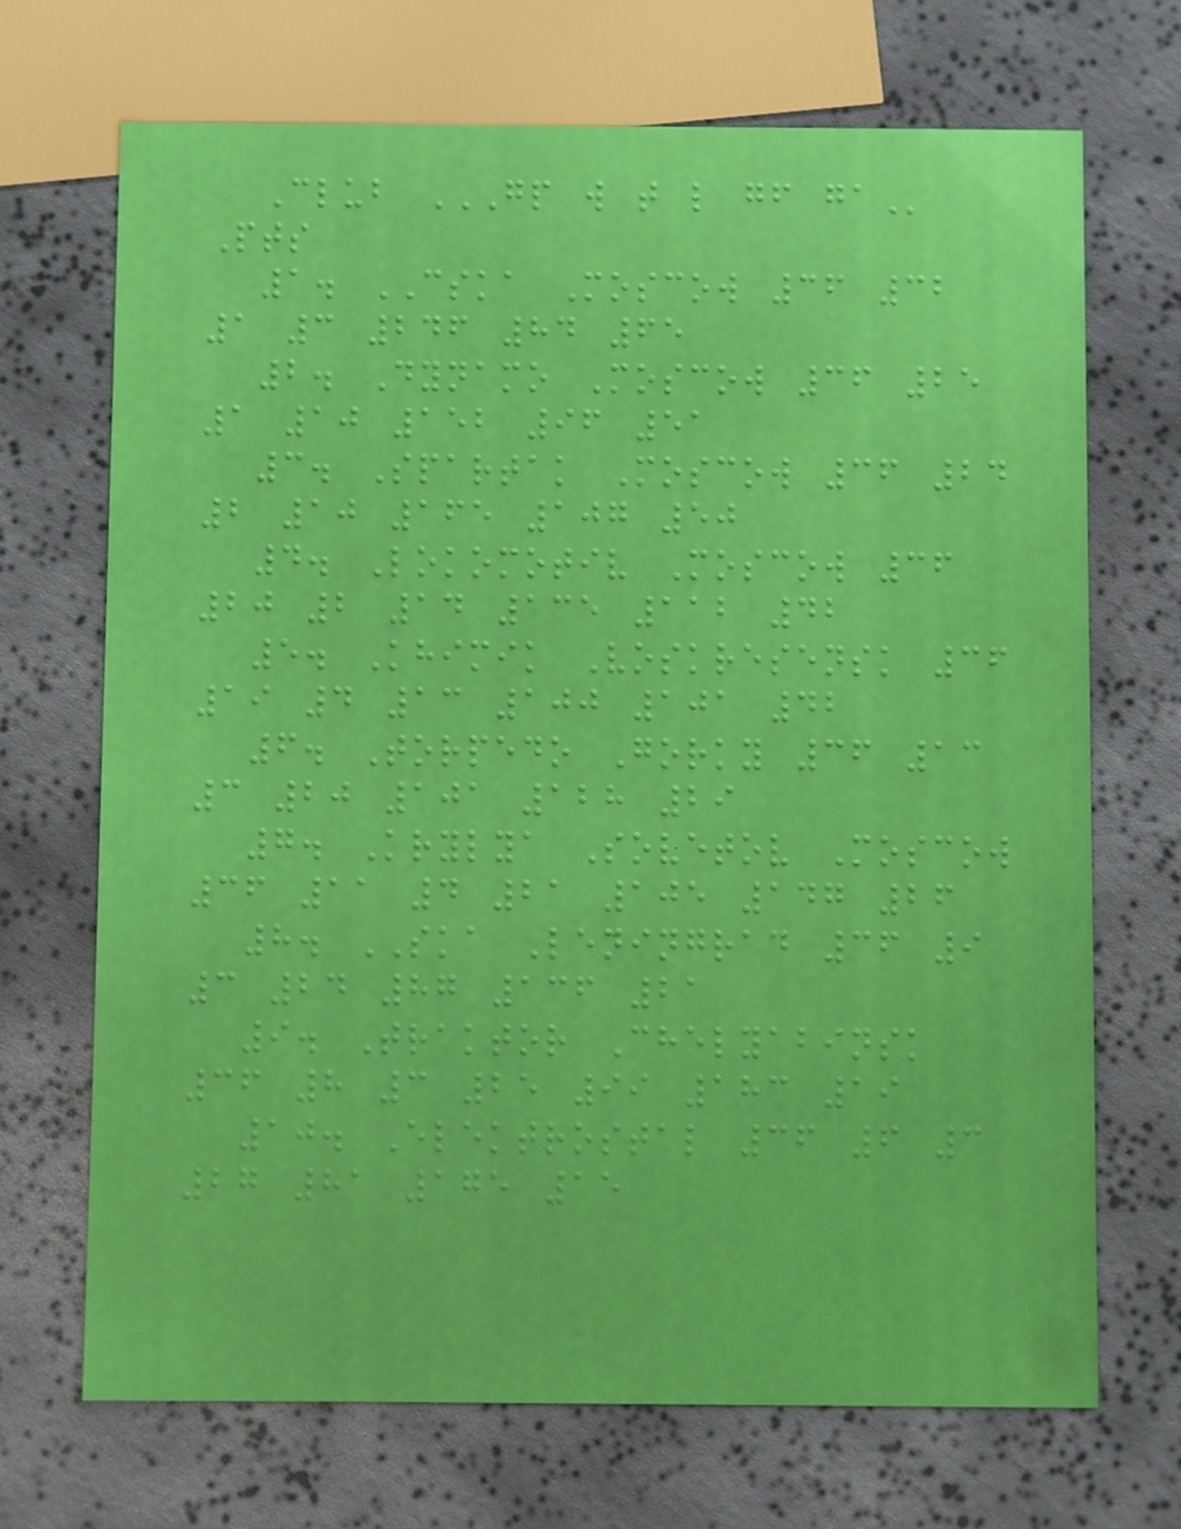Club GP W T L GF GA
Pts
1. CSKA Moscow 36 32
1 3 246 84 65
2. Dynamo Moscow 36 25
1 10 152 96 51
3. Spartak Moscow 36 24
2 10 165 107 50
4. Lokomotiv Moscow 36
20 2 14 135 112 42
5. Khimik Voskresensk 36
19 4 13 100 101 42
6. Torpedo Gorky 36 13
3 20 101 128 29
7. Krylya Sovetov Moscow
36 11 4 21 105 147 26
8. SKA Leningrad 36 9
3 24 87 136 21
9. Traktor Chelyabinsk
36 8 3 25 99 183 19
10. Elektrostal 36 6 3
27 81 175 15
